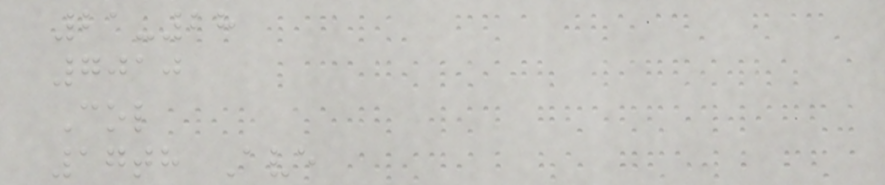21-28
7010
Col
17th Ave
